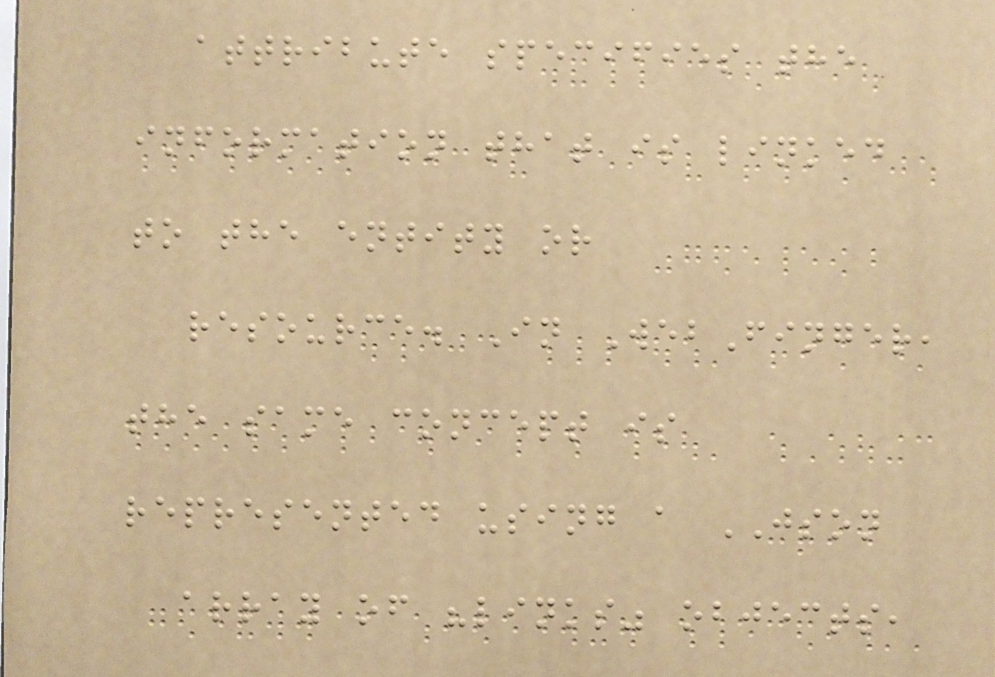attribute specifies the
information that is linked
to the entity or
resource. In WebFinger,
the same concept is
represented using a JSON
array of "links" objects,
